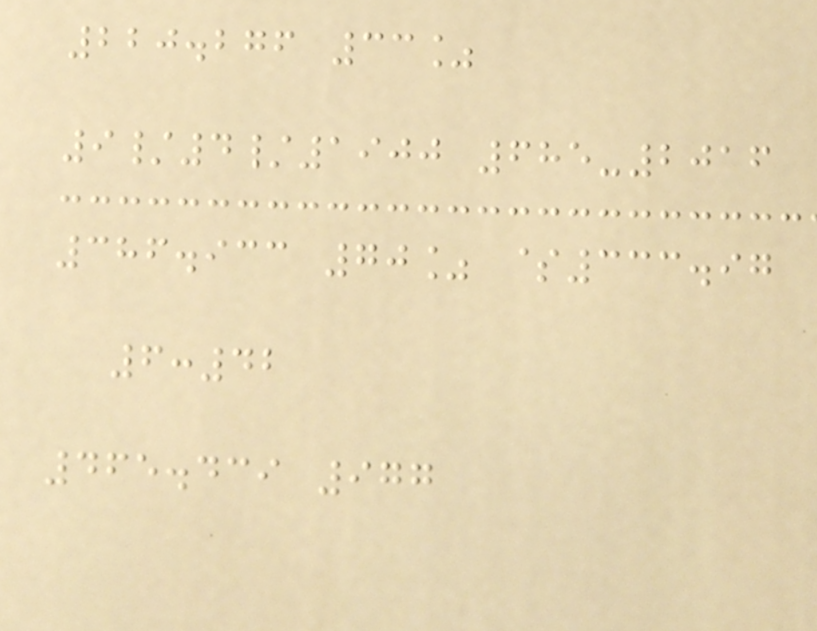220.276 33%
9/4/1900 685-2016
386.933 70% $333.97
6:42
465.439 977
